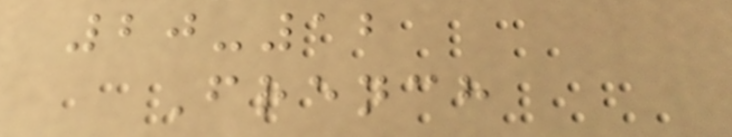20-12
French
